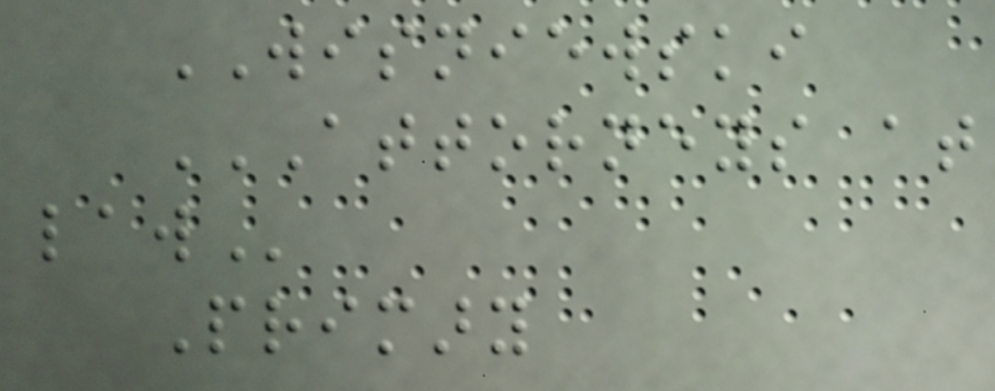WISNIEWSKI
ATTORNEYS AT
LAW
Primary
